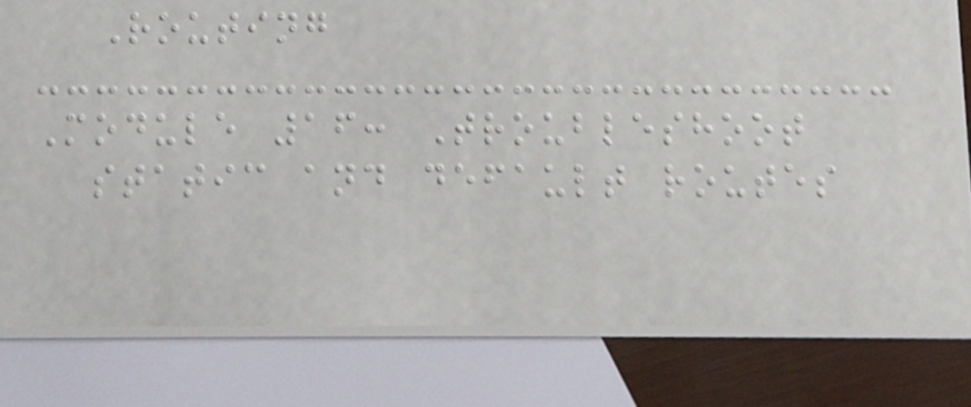Routing
Module 16: Troubleshoot
static and default routes
